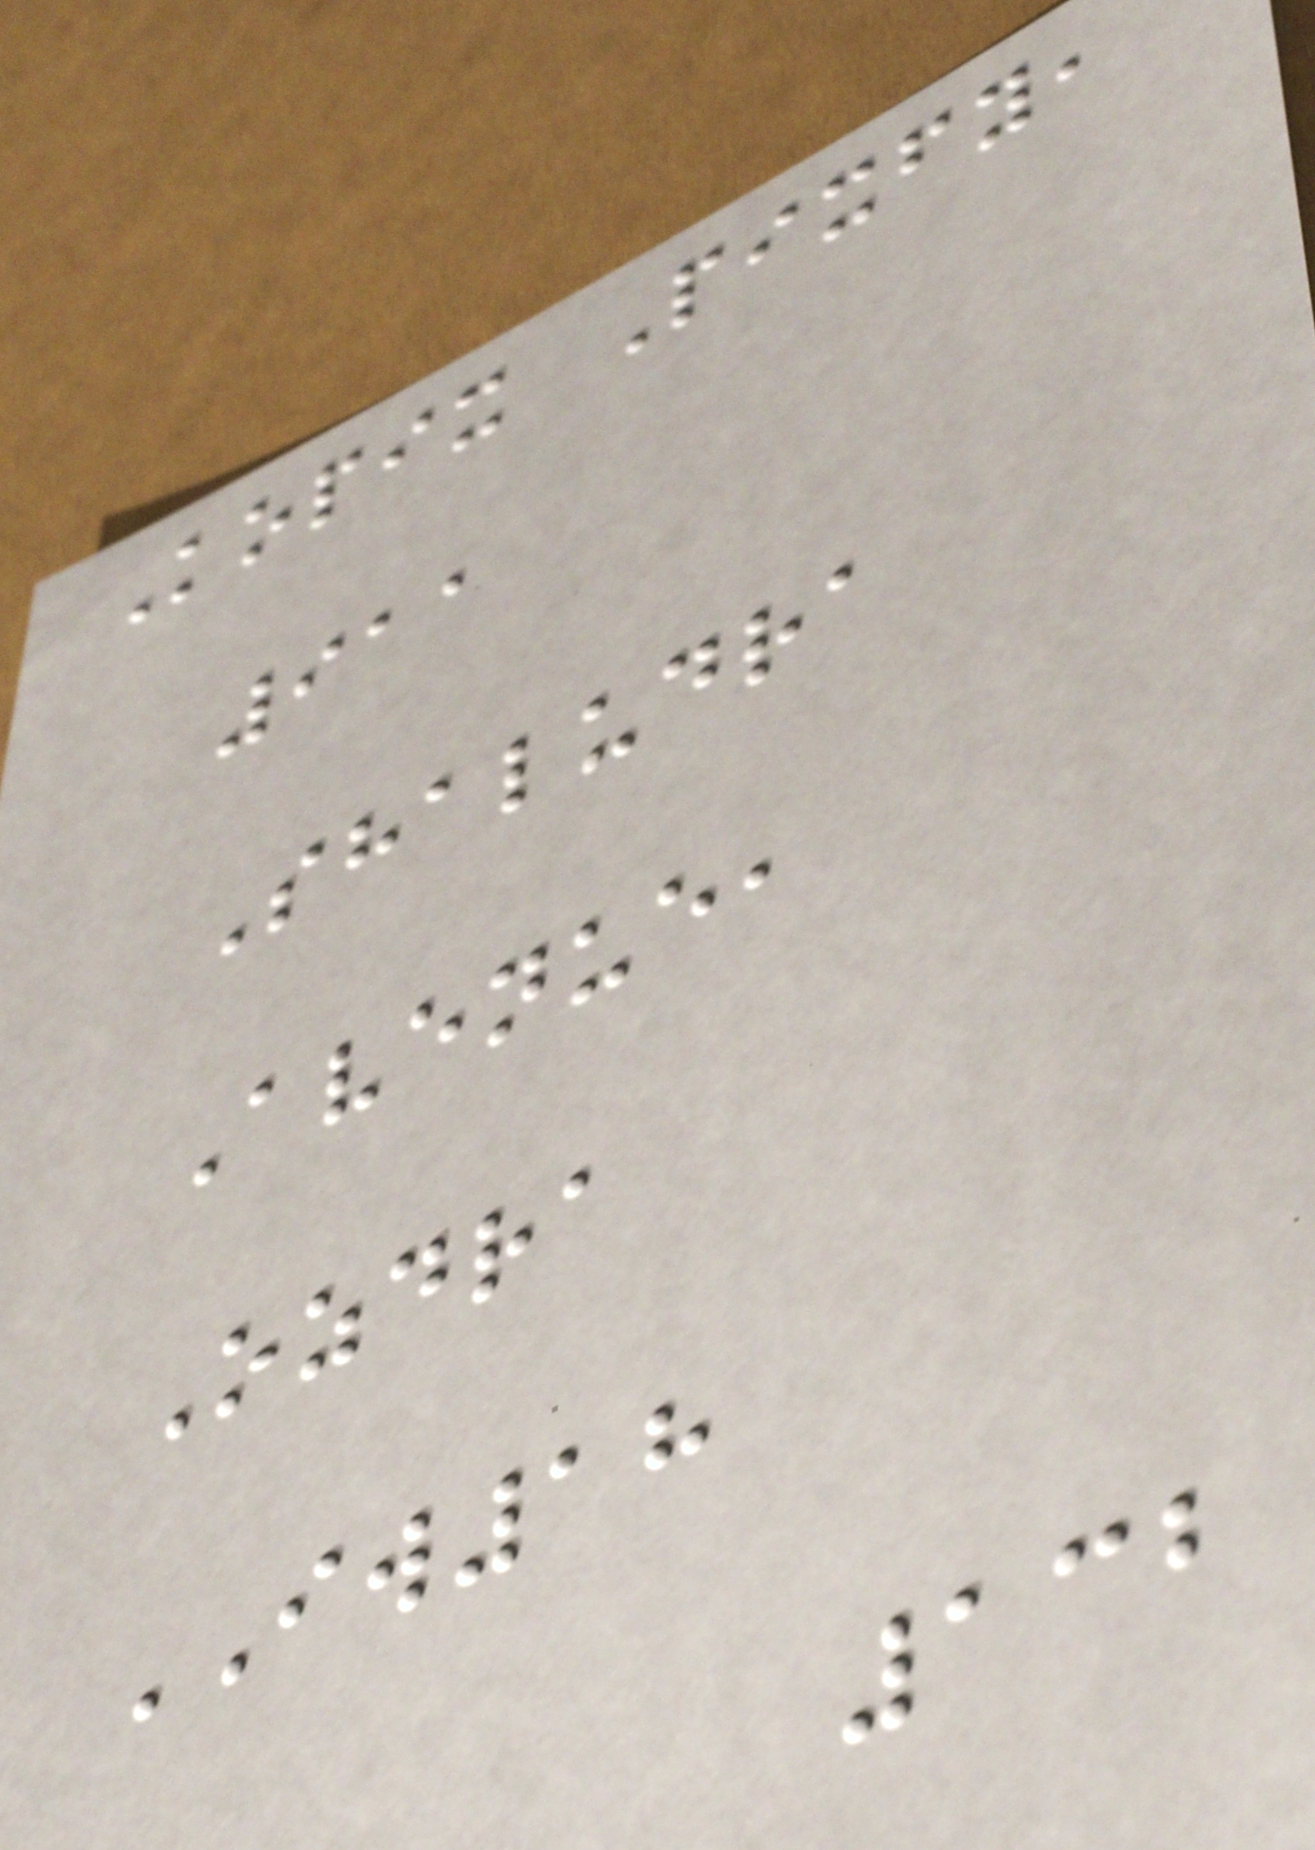Kopix Pixfy,
911
Shaludra
Avenue,
Ozdra
IW18
132
